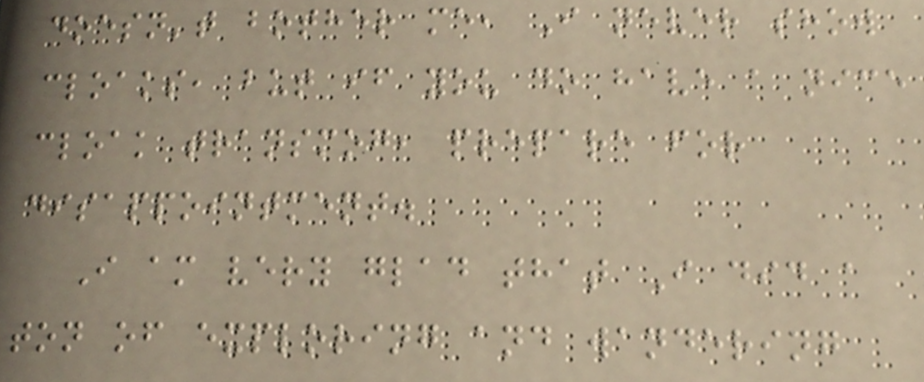doesn't bother me, I never show
cloaks, but if you do have a nice
cloak transmog, prepare for
disappointment.
I am very glad that I did a
ton of exploring and wandering
